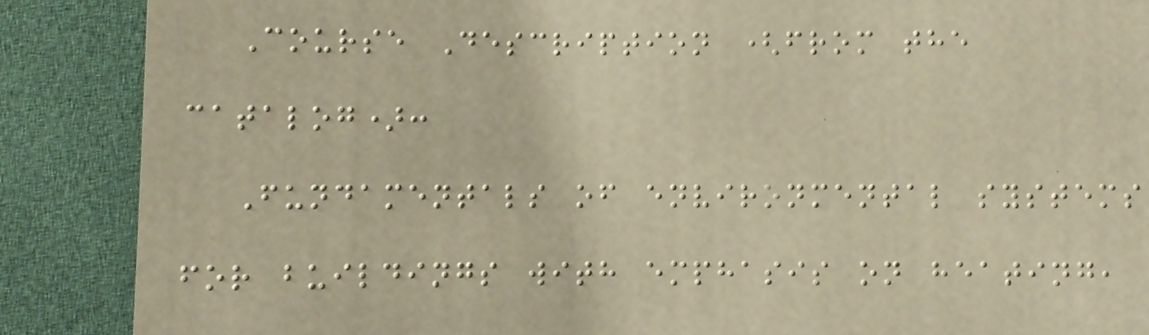Course Description (from the
catalog):
Fundamentals of environmental systems
for buildings with emphasis on heating,
